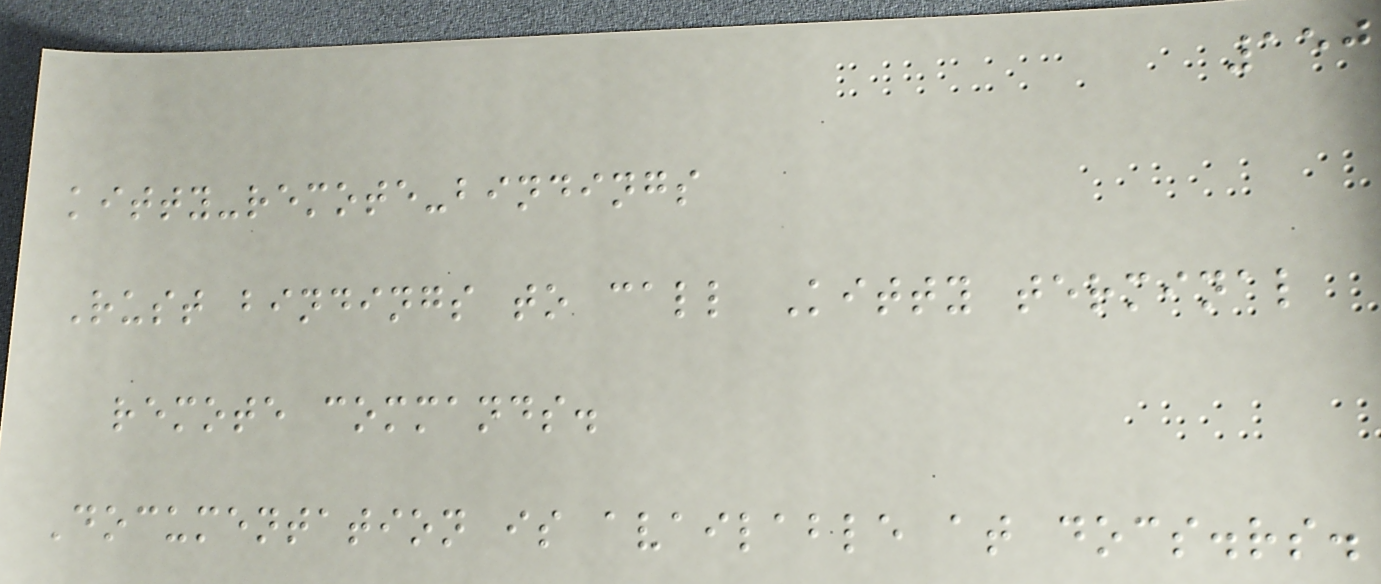150
kitty-remote-bindings
Rust bindings to call Kitty terminal
remote commands.
Documentation is available at docs.rs.
